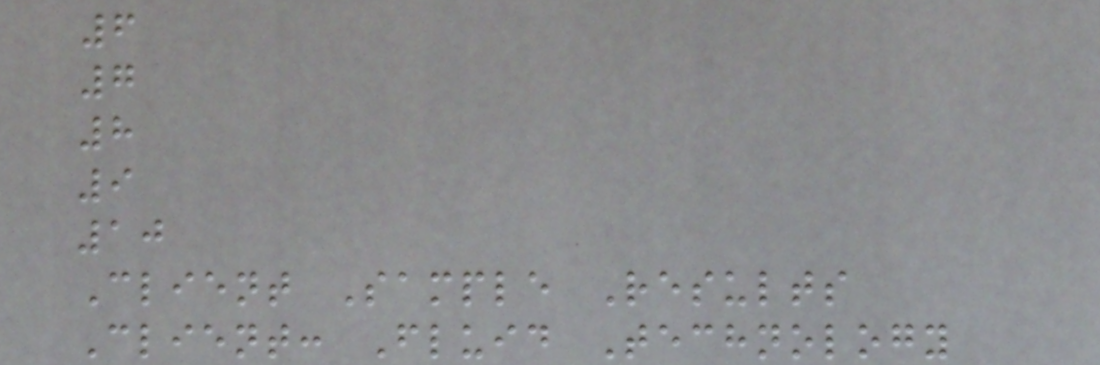6
7
8
9
10
Client Sample Results
Client: Fluid Technology
